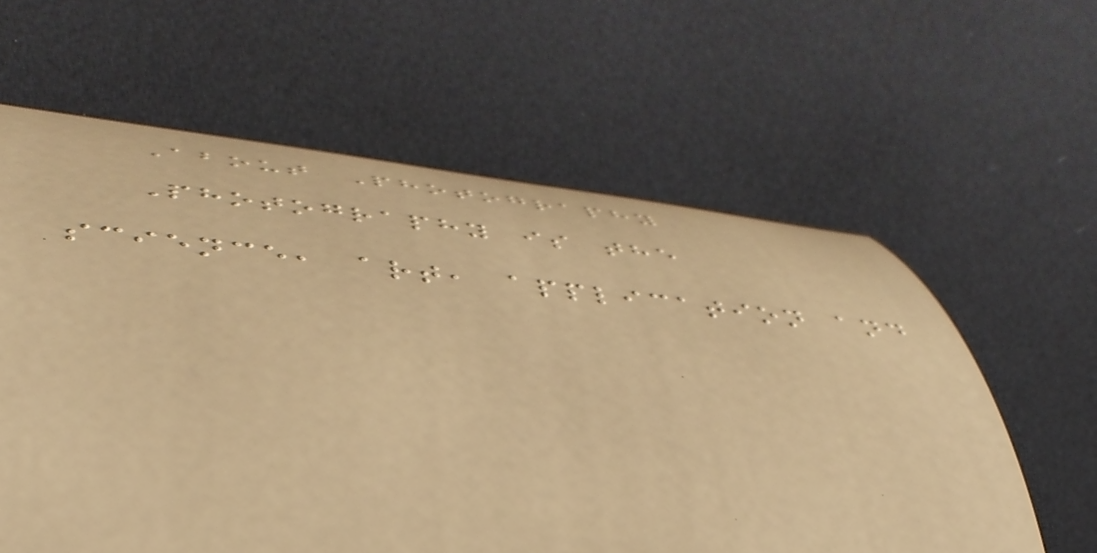About Photography
Photography is the
science, art, application and
